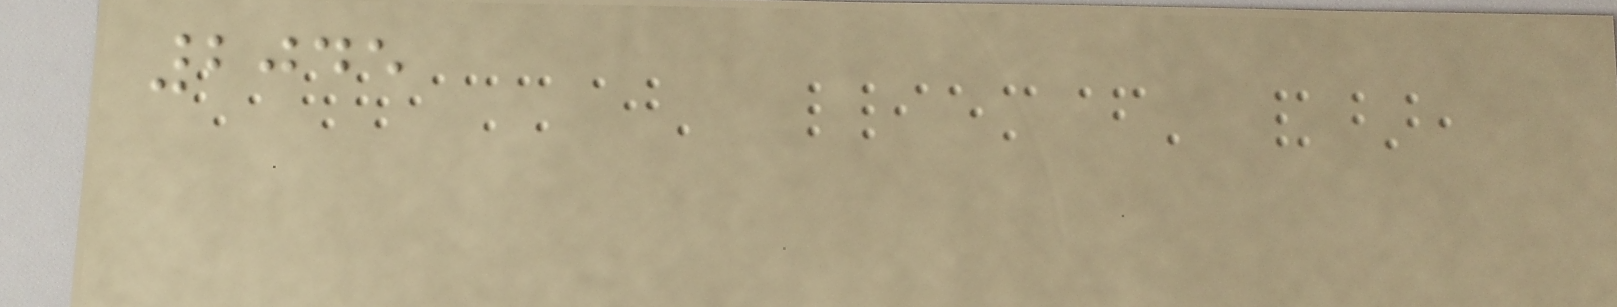2045
